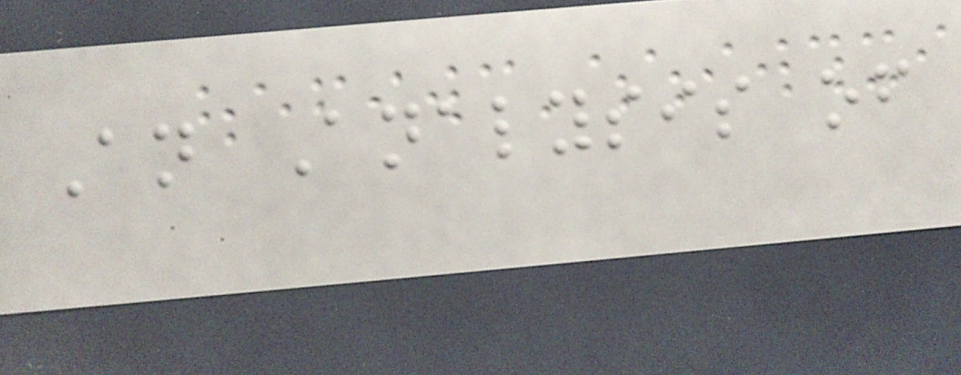An Analysis of
